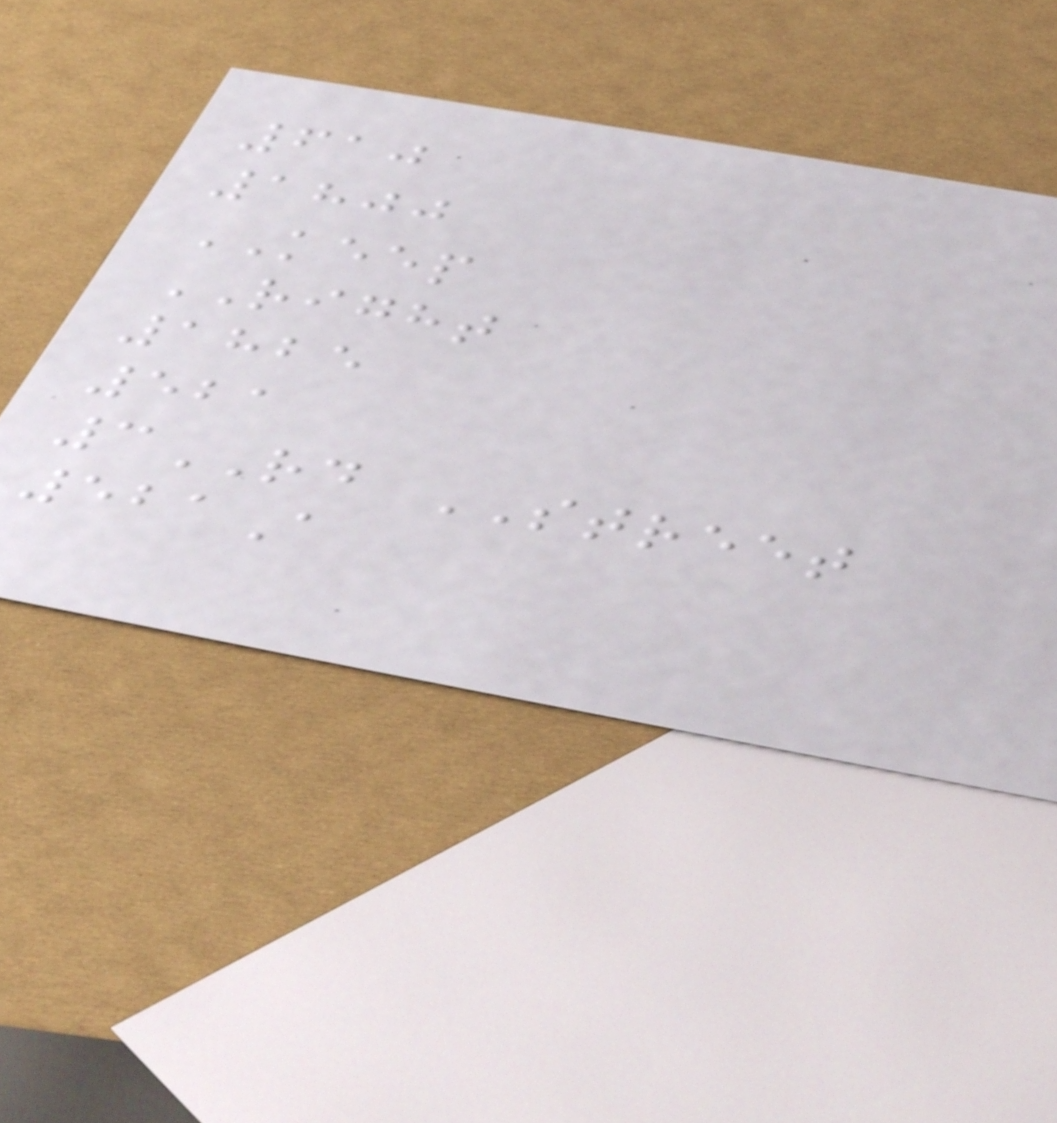610
1800
KEEP
RIGHT
1825
521
3RD STREET
521A
